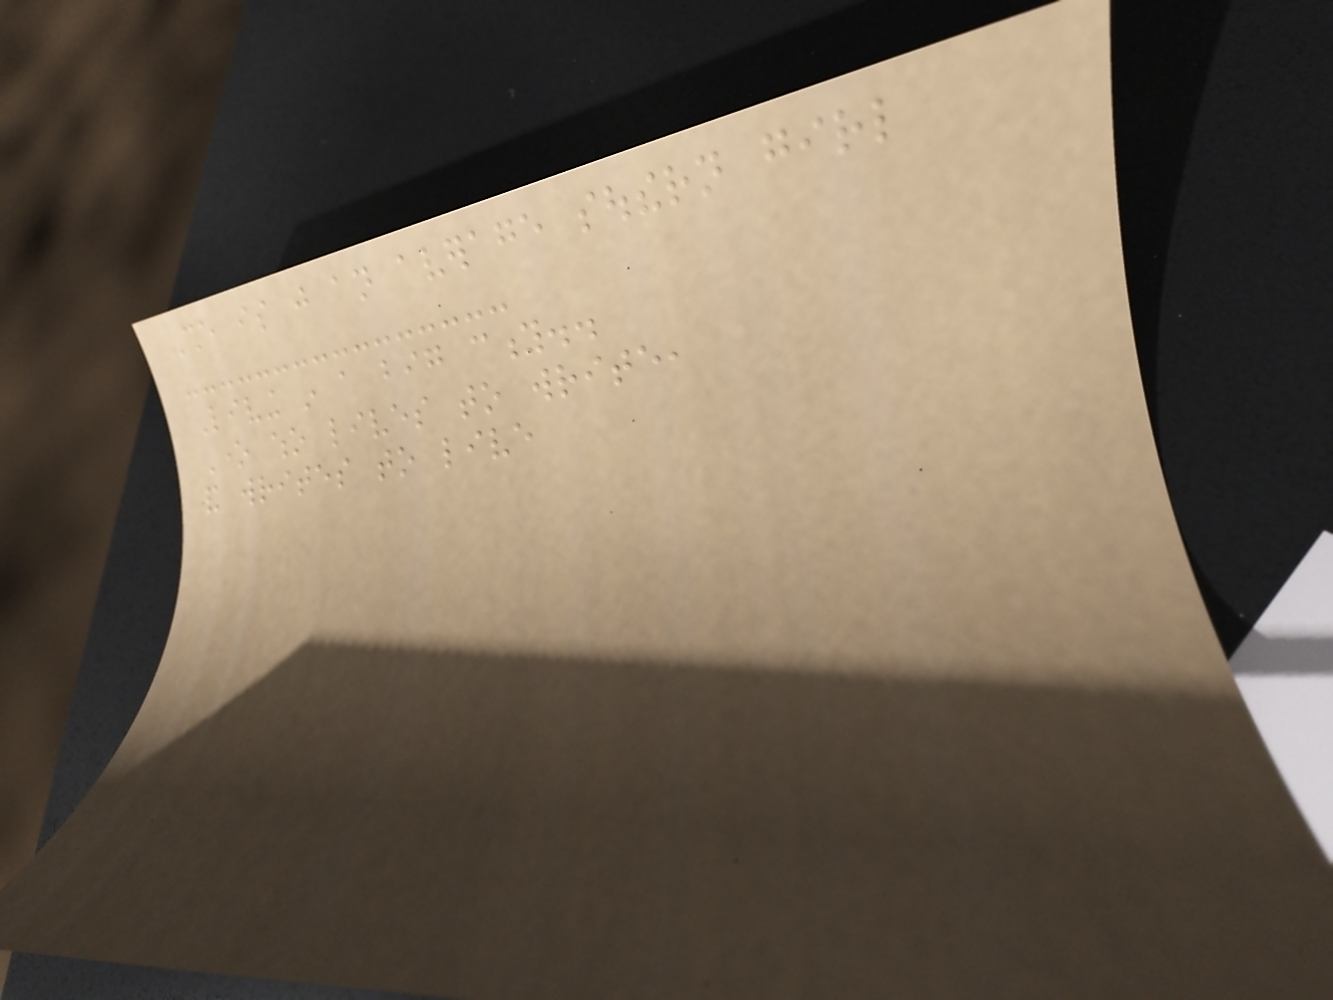She is just an average southern girl
Living in a big city..
One who lives to write,
and writes to live
